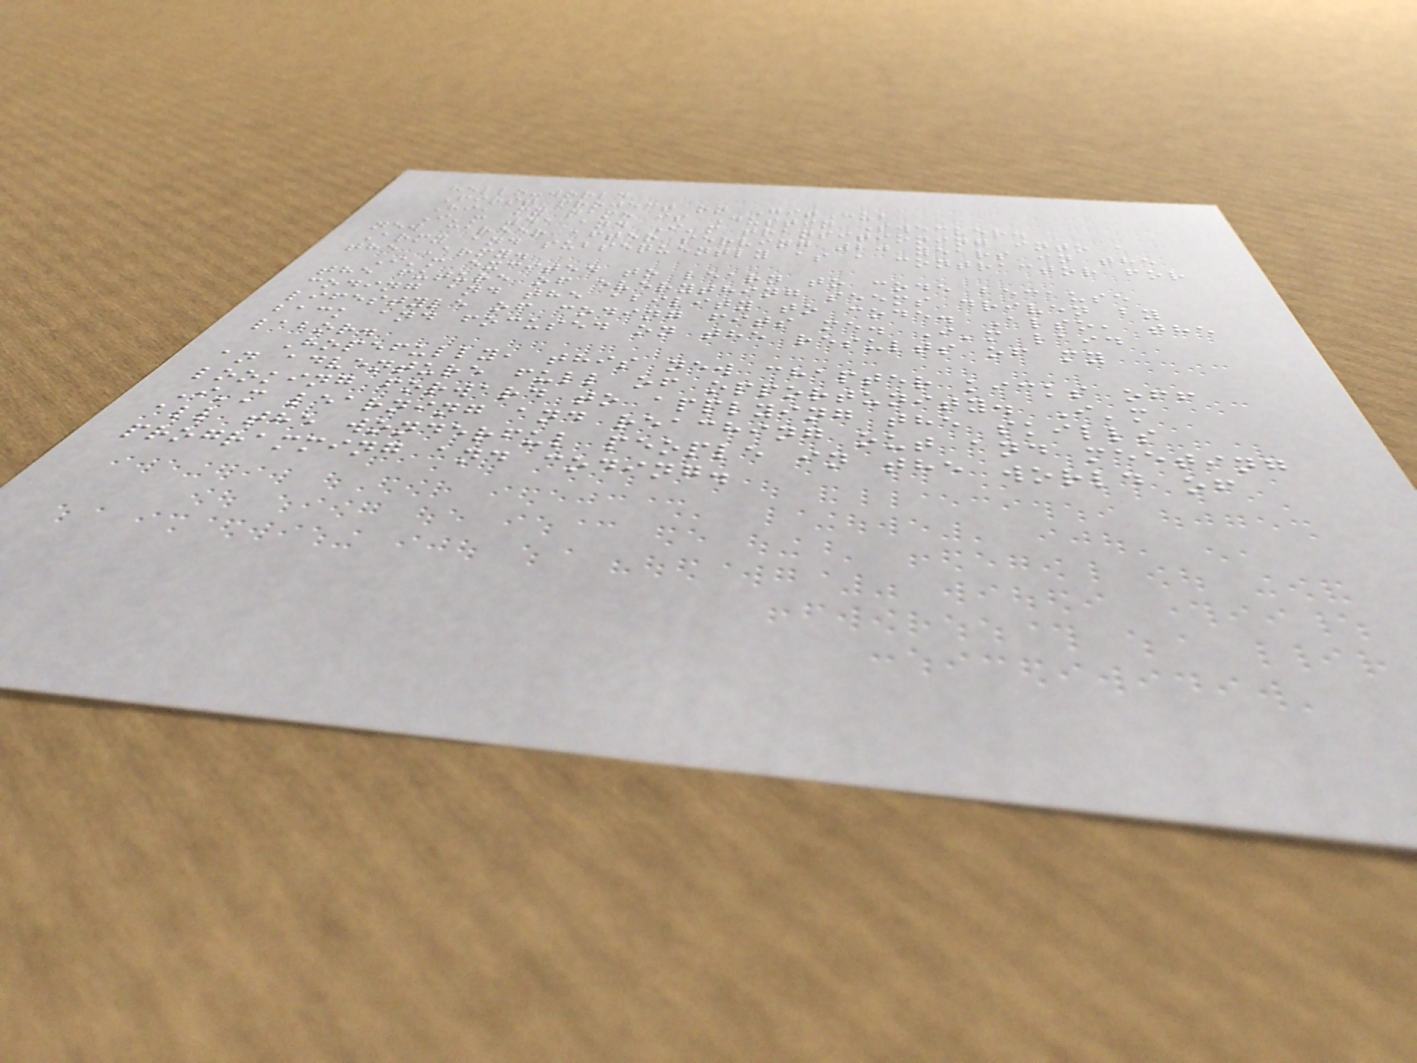hello-world
First project on GitHub
Hi, my name is Dustin Swecker.
I'm 41 and I'm transitioning into a
new career after serving 20 years in the
Army and subsequently as a contractor for
the Army.
I'm excited to learn to code because
the future of everything seems driven by
coding and the ability to code. Also, the
lifestyle of coding fits me. I'm laid
back and focused on the results of my
labor.
Hopefully, this new chapter kicks off
an adventure full of opportunity. I'm
looking forward to applying the skills
I'm learning and reaching out and meeting
all the wonderful people in the world of
programming and coding.
